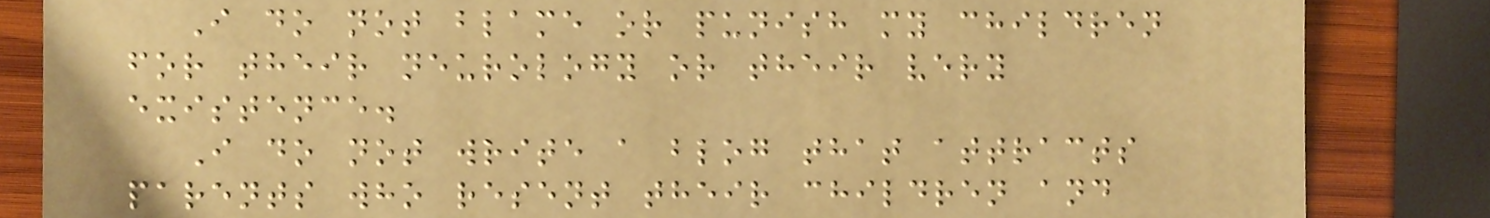I do not blame or punish my children
for their neurology or their very
existence.
I do not write a blog that attracts
parents who resent their children and
